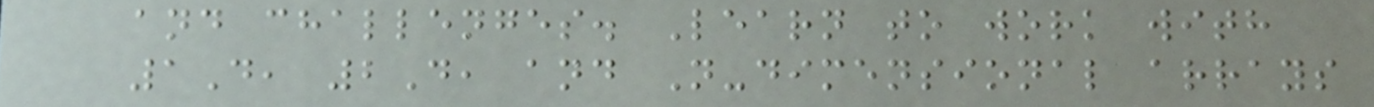and challenges. Learn to work with
1D, 2D, and N-dimensional arrays
